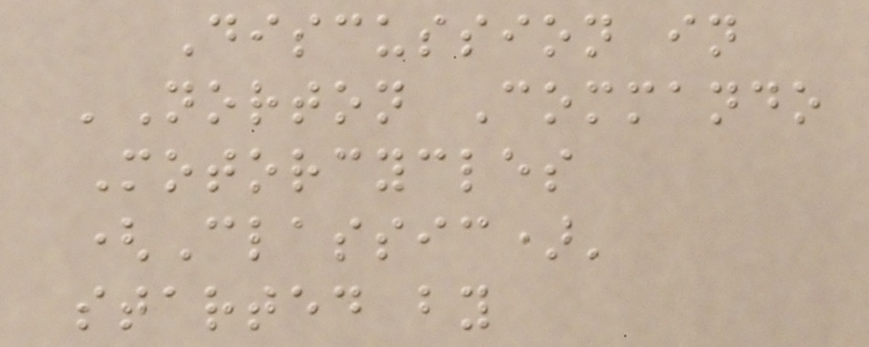Discussion in
'Norton Commando
Motorcycles
(Classic)'
started by
